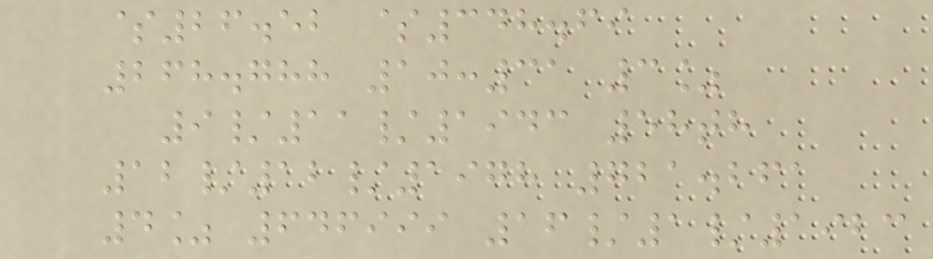$26.52 $348.69
268.788 10:31 3%
9/11/1943 58th
12/12/1978 721.261
4% 646999 16/1/1923
